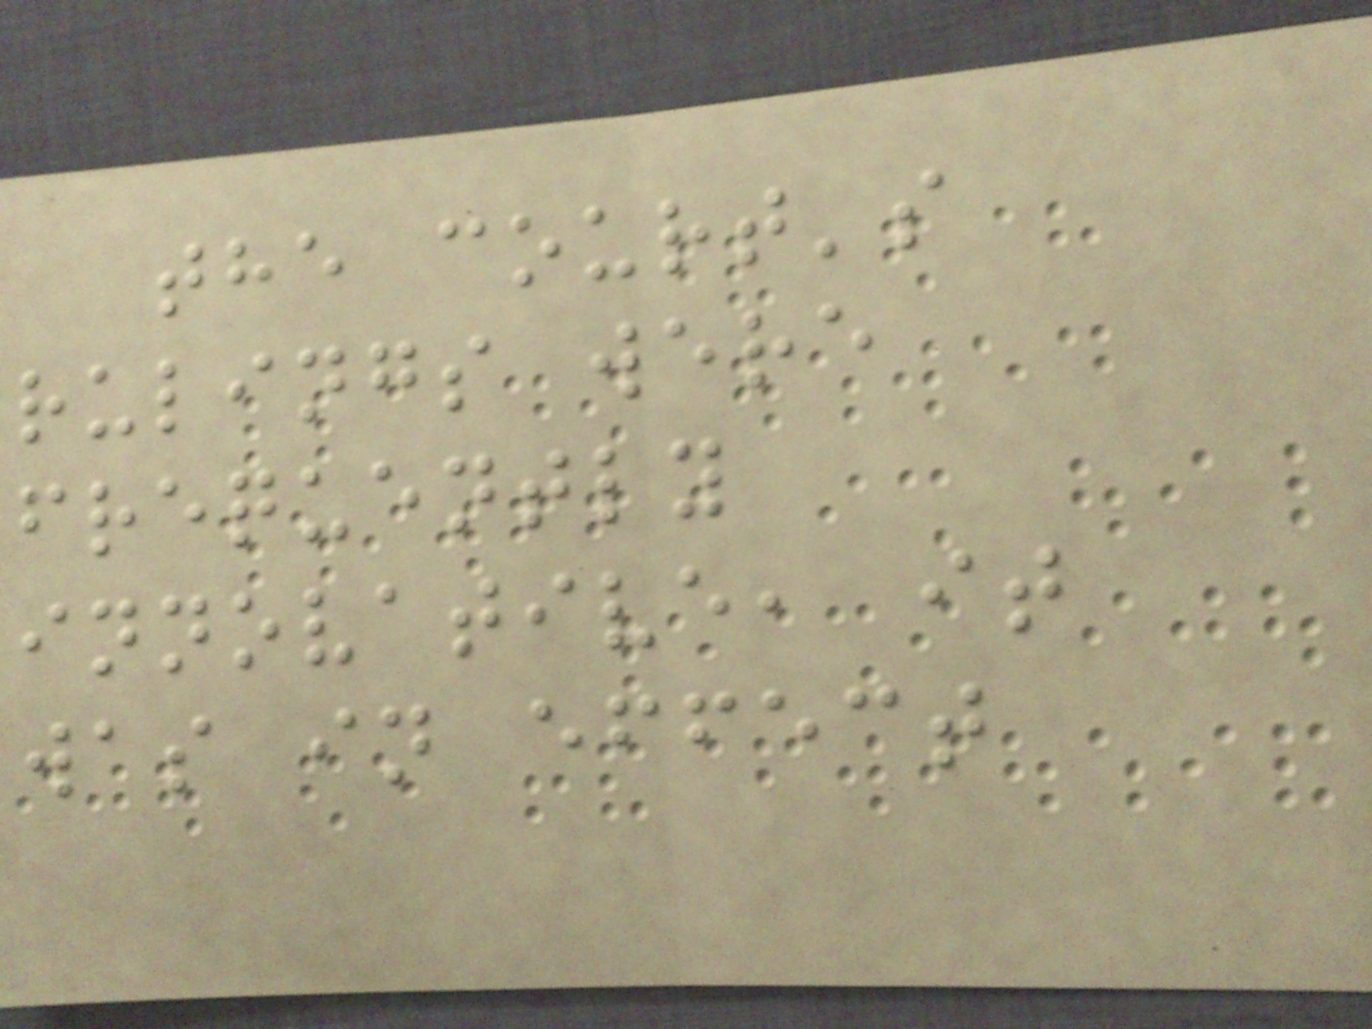the court's
rulings were
frequently
innovative, it
was in effect
